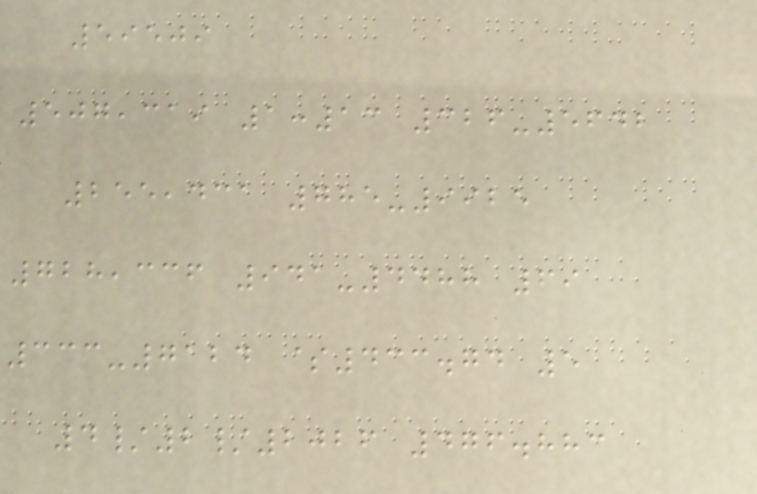59509
507,319 1:13 326-5642
255,431 785-9925
728,336 941-4488 69
333-7124 $433.74 5
4/2/2026 476.883
